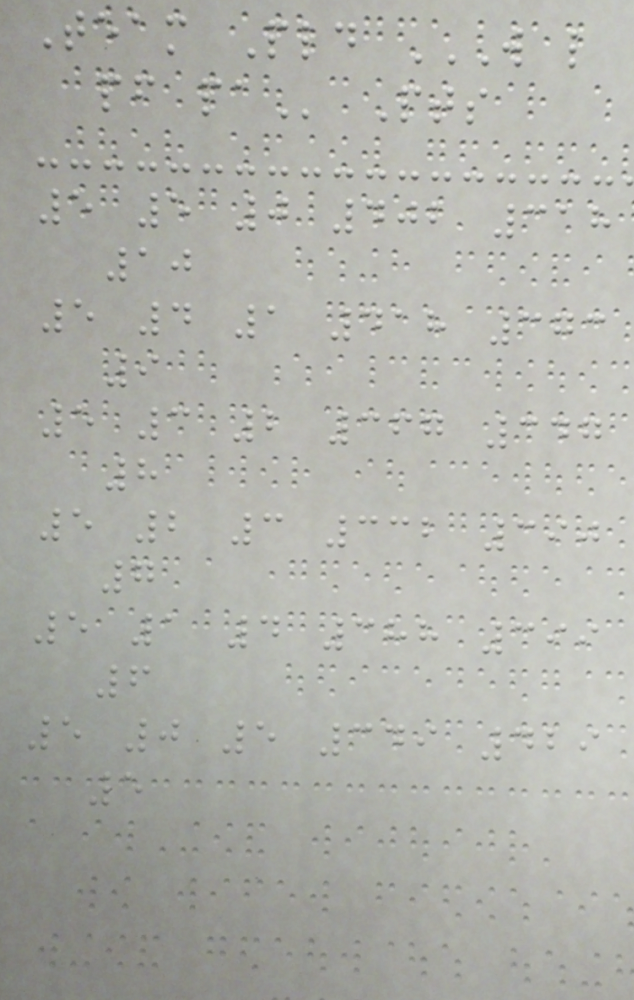Team Pld W L
PF PA Pts
5 5 0 402 318
10
5 4 1 418 373
9
5 3 2 367 347
8
5 2 3 332 390
7
5 1 4 388 399
6
5 0 5 349 429
5
